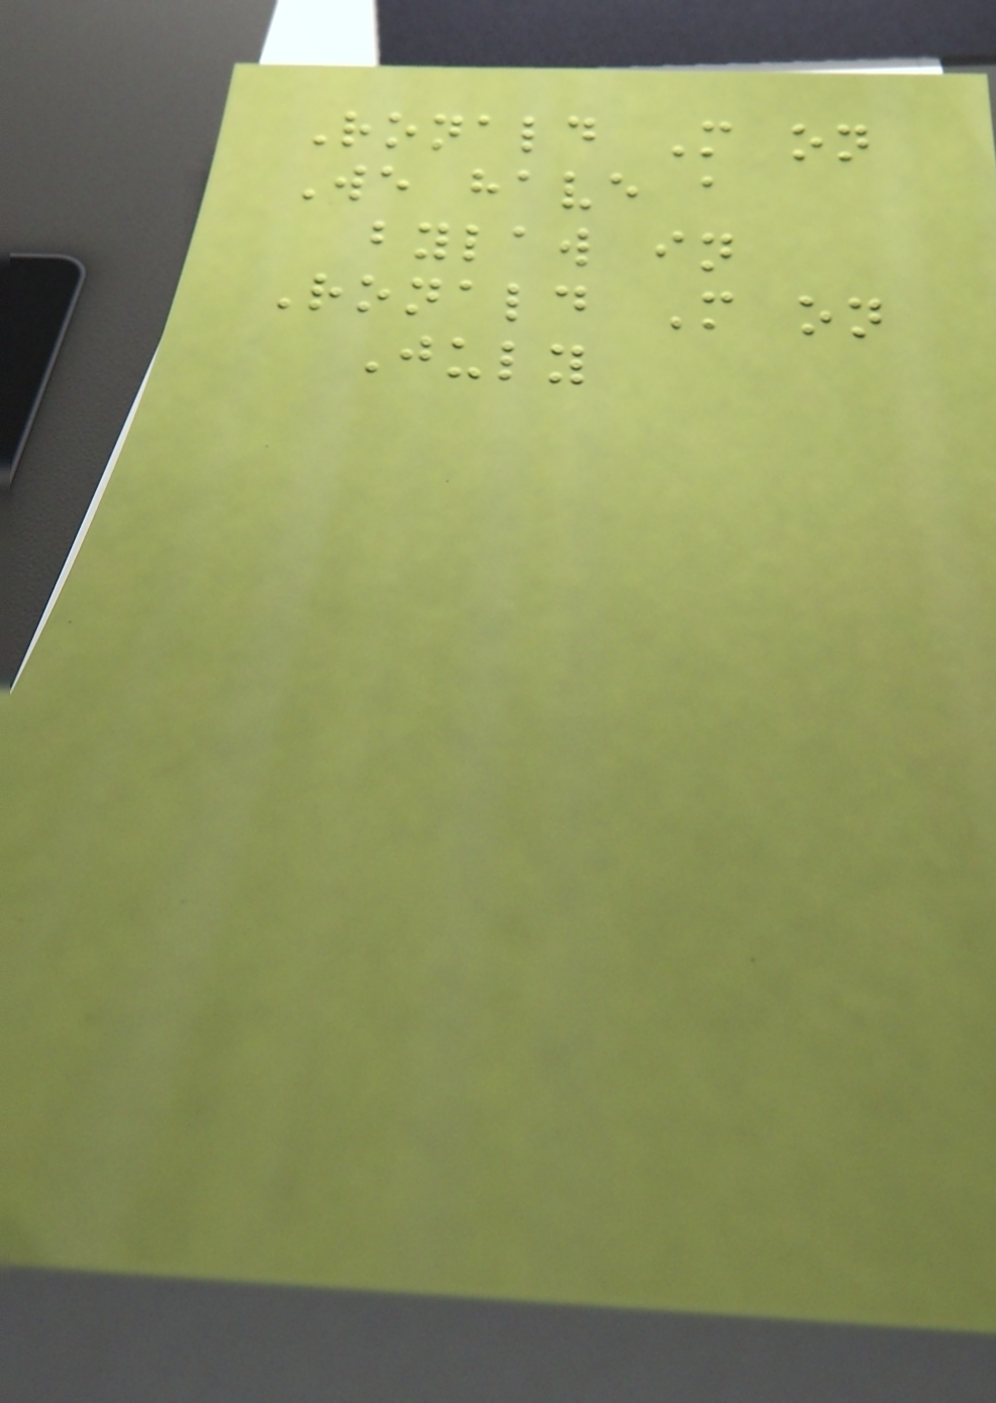Ronald M on
We have a
bylaw in
Ronald M on
July
